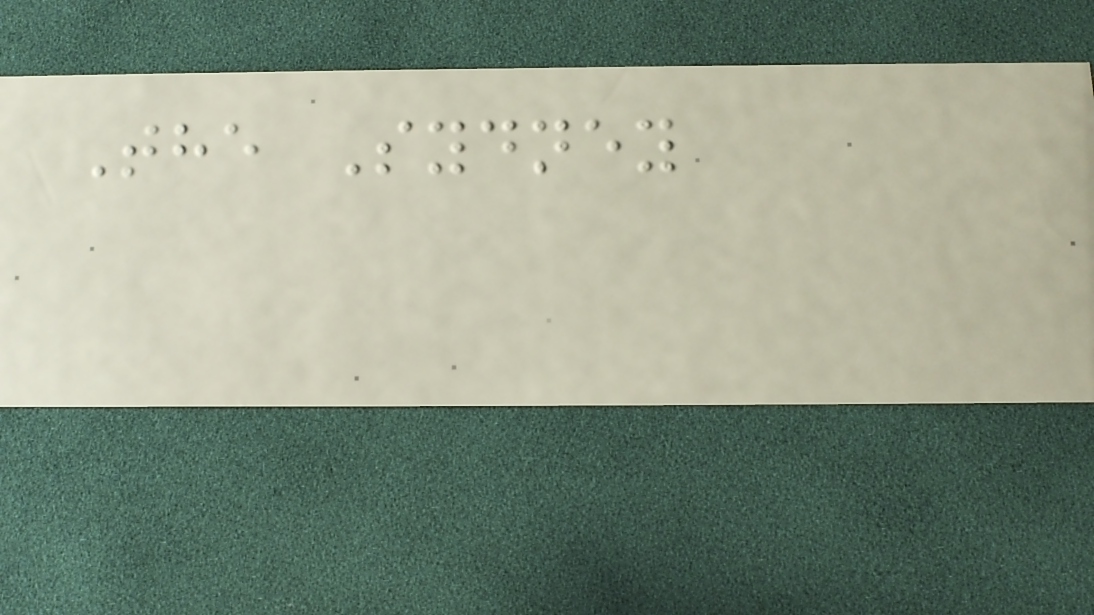The Sydney
